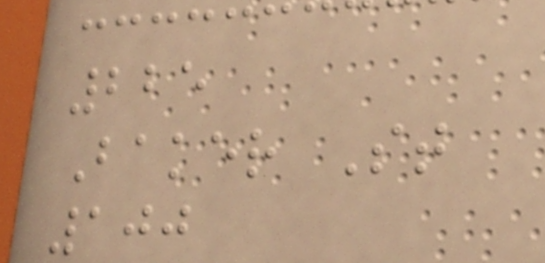225
Baker St
100
